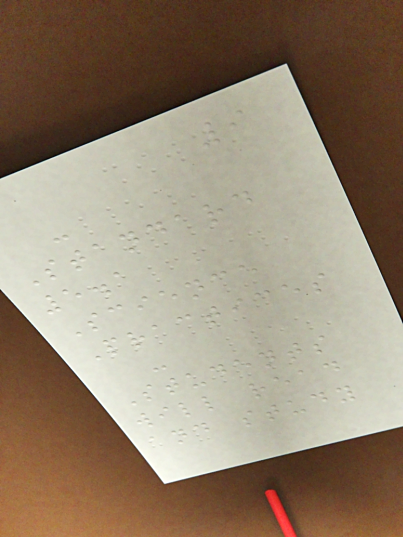9
-
Standard
5.1
Science
Practices
-
Students
will read
and study
